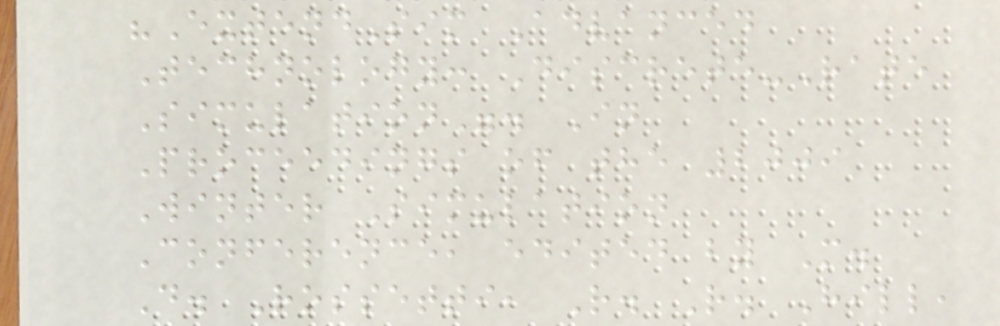"ExtendSim Advanced
Technology: Discrete-Rate
Simulation". In
Proceedings of the 2009
Winter Simulation
Conference, edited by M.
D. Rossetti, R. R. Hill,
